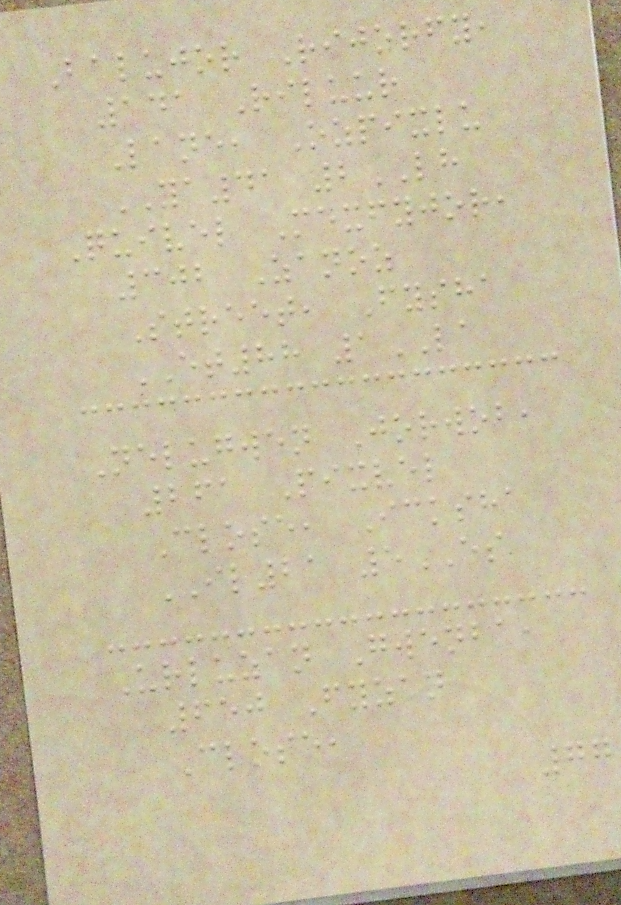Balujor Rijorfy,
141 Riluur
Lane, Ozpixlu
YA41 2LH
Quivel Mexfyjor,
302 Zanoz
Street, Fysha
ET88 1LA
Nelugwen Jorwob,
261 Pixvel
Close, Icksha
IL21 5ES
Urluzan Gwenba,
650 Fyzan
Close,
77
